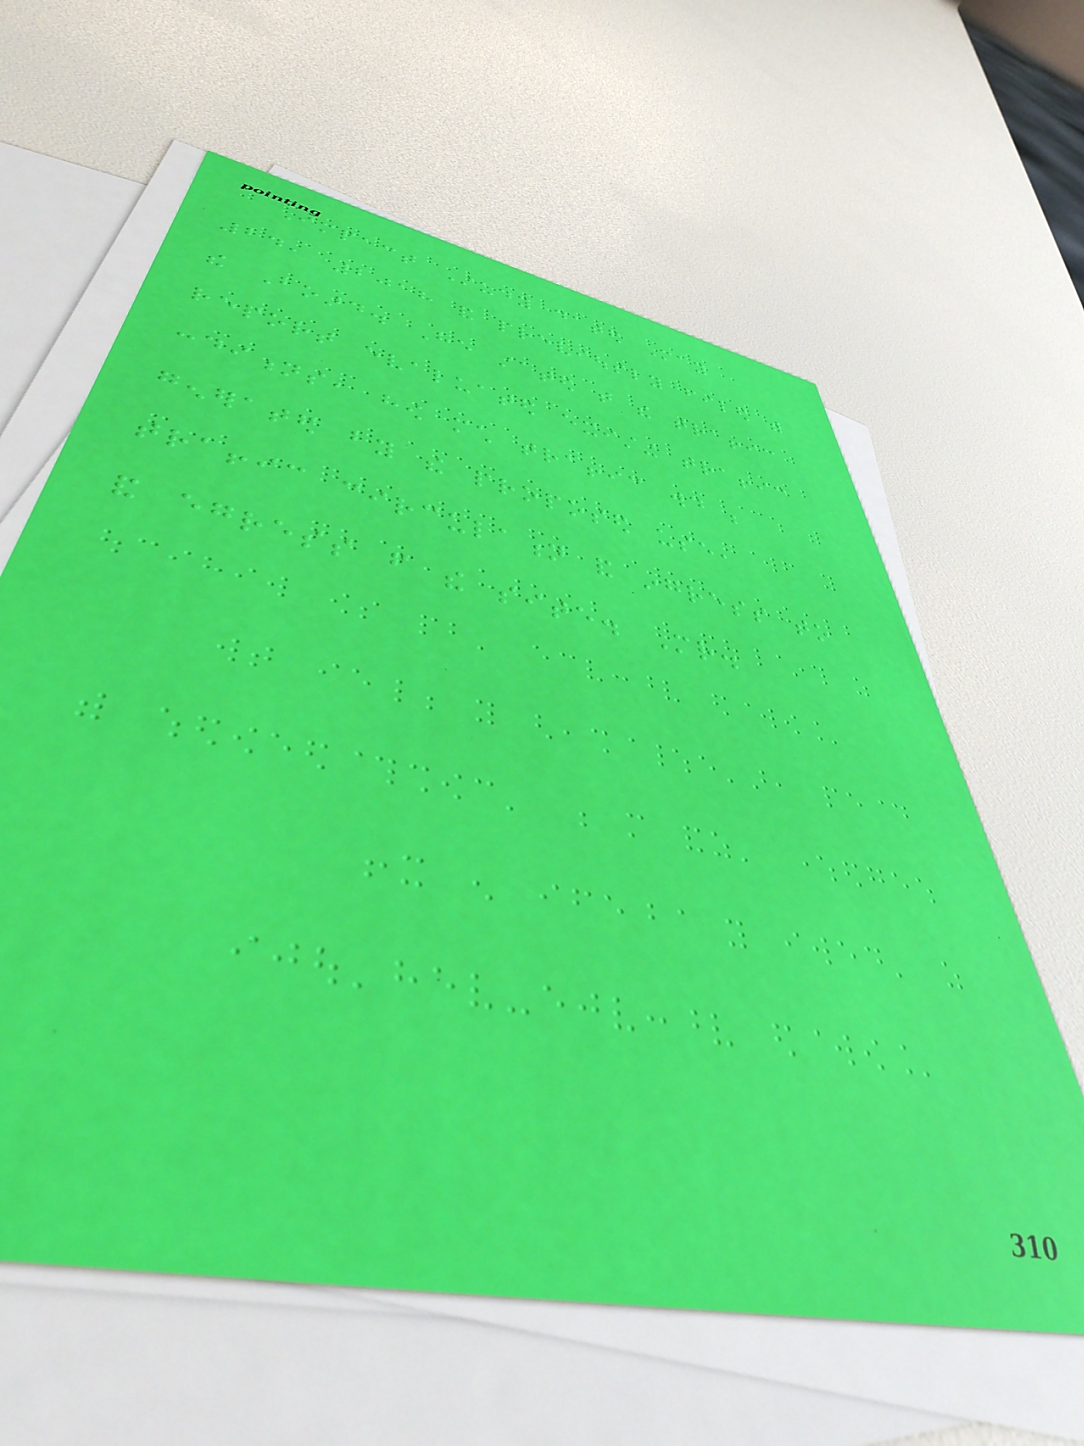Impact Study dated May
24, 2018 and previously filed with
the Board. He stated that the traffic
report evaluated existing traffic
conditions, how much traffic would be
generated by the proposed use,
traffic circulation and ingress to
and egress from the site. Mr.
